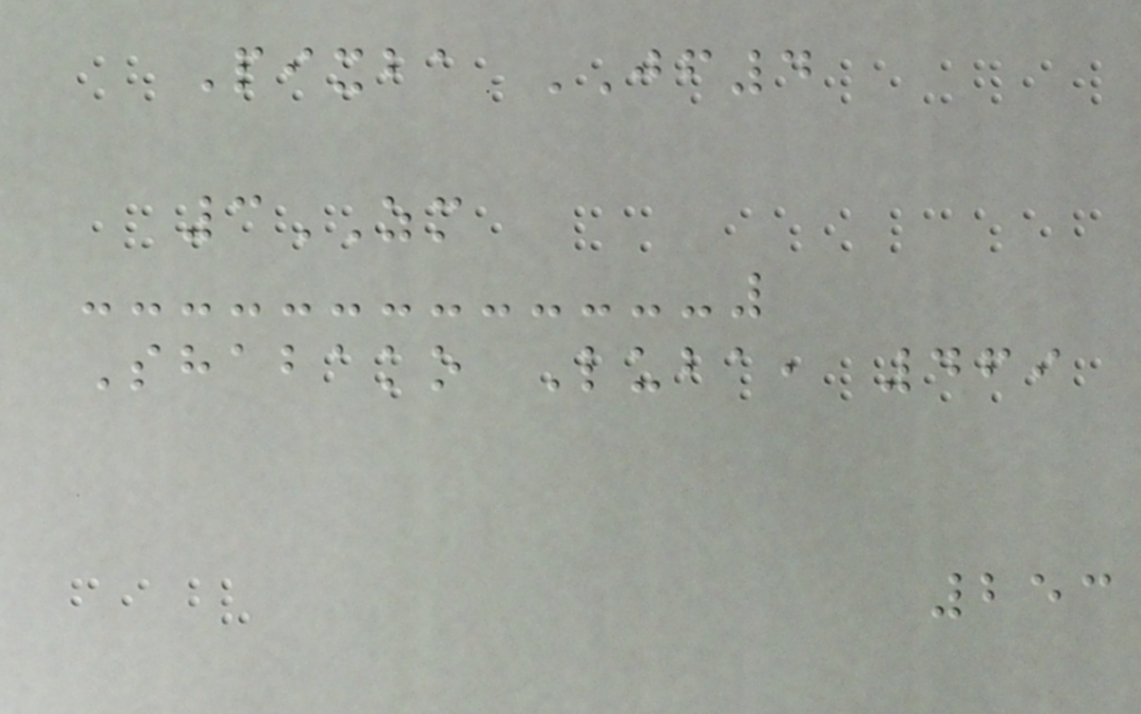Pixba JF4
3ZM
Shabako Luba, 469
253
